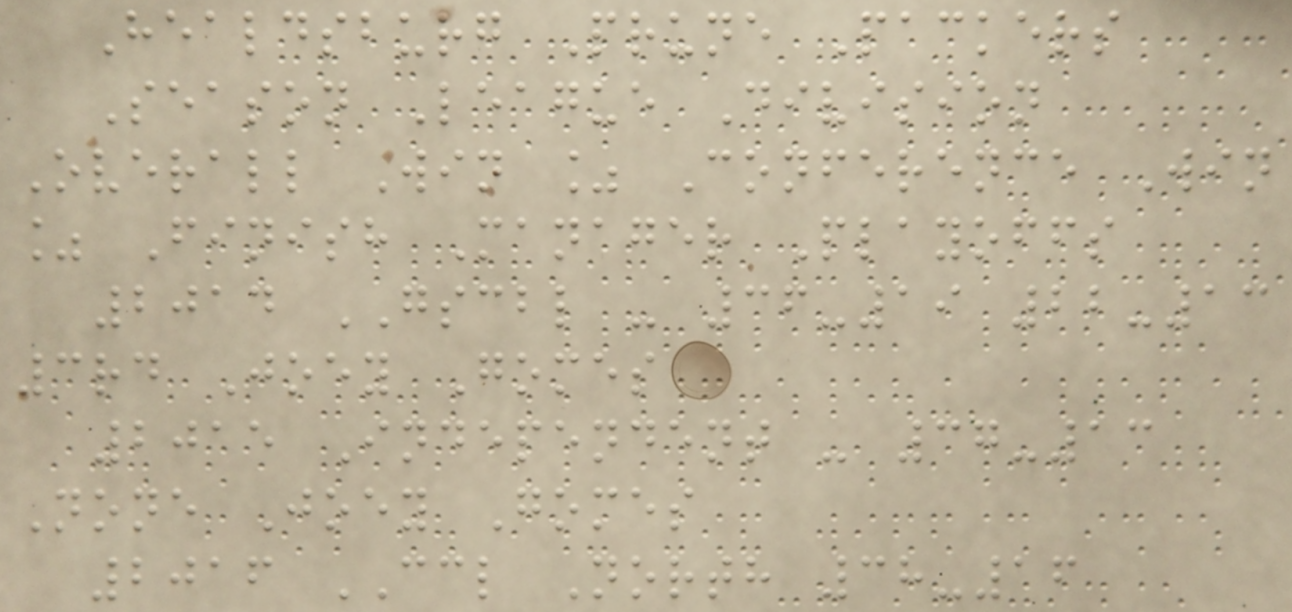Healdsburg Prune Packers
Season League Division
Overall Win % Conference Win
% Finish Manager Playoffs
2014 GSCBL - 36-19 22-13
3rd Joey Gomes
2015 Independent - 37-13
None Joey Gomes
2016 CCL North 38-16
